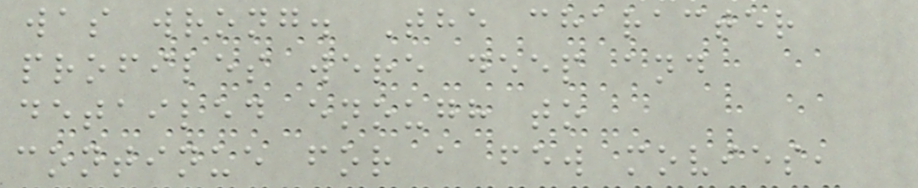was wrong. The character
profiles were deep and
detailed enough to
continue for a few movies,
